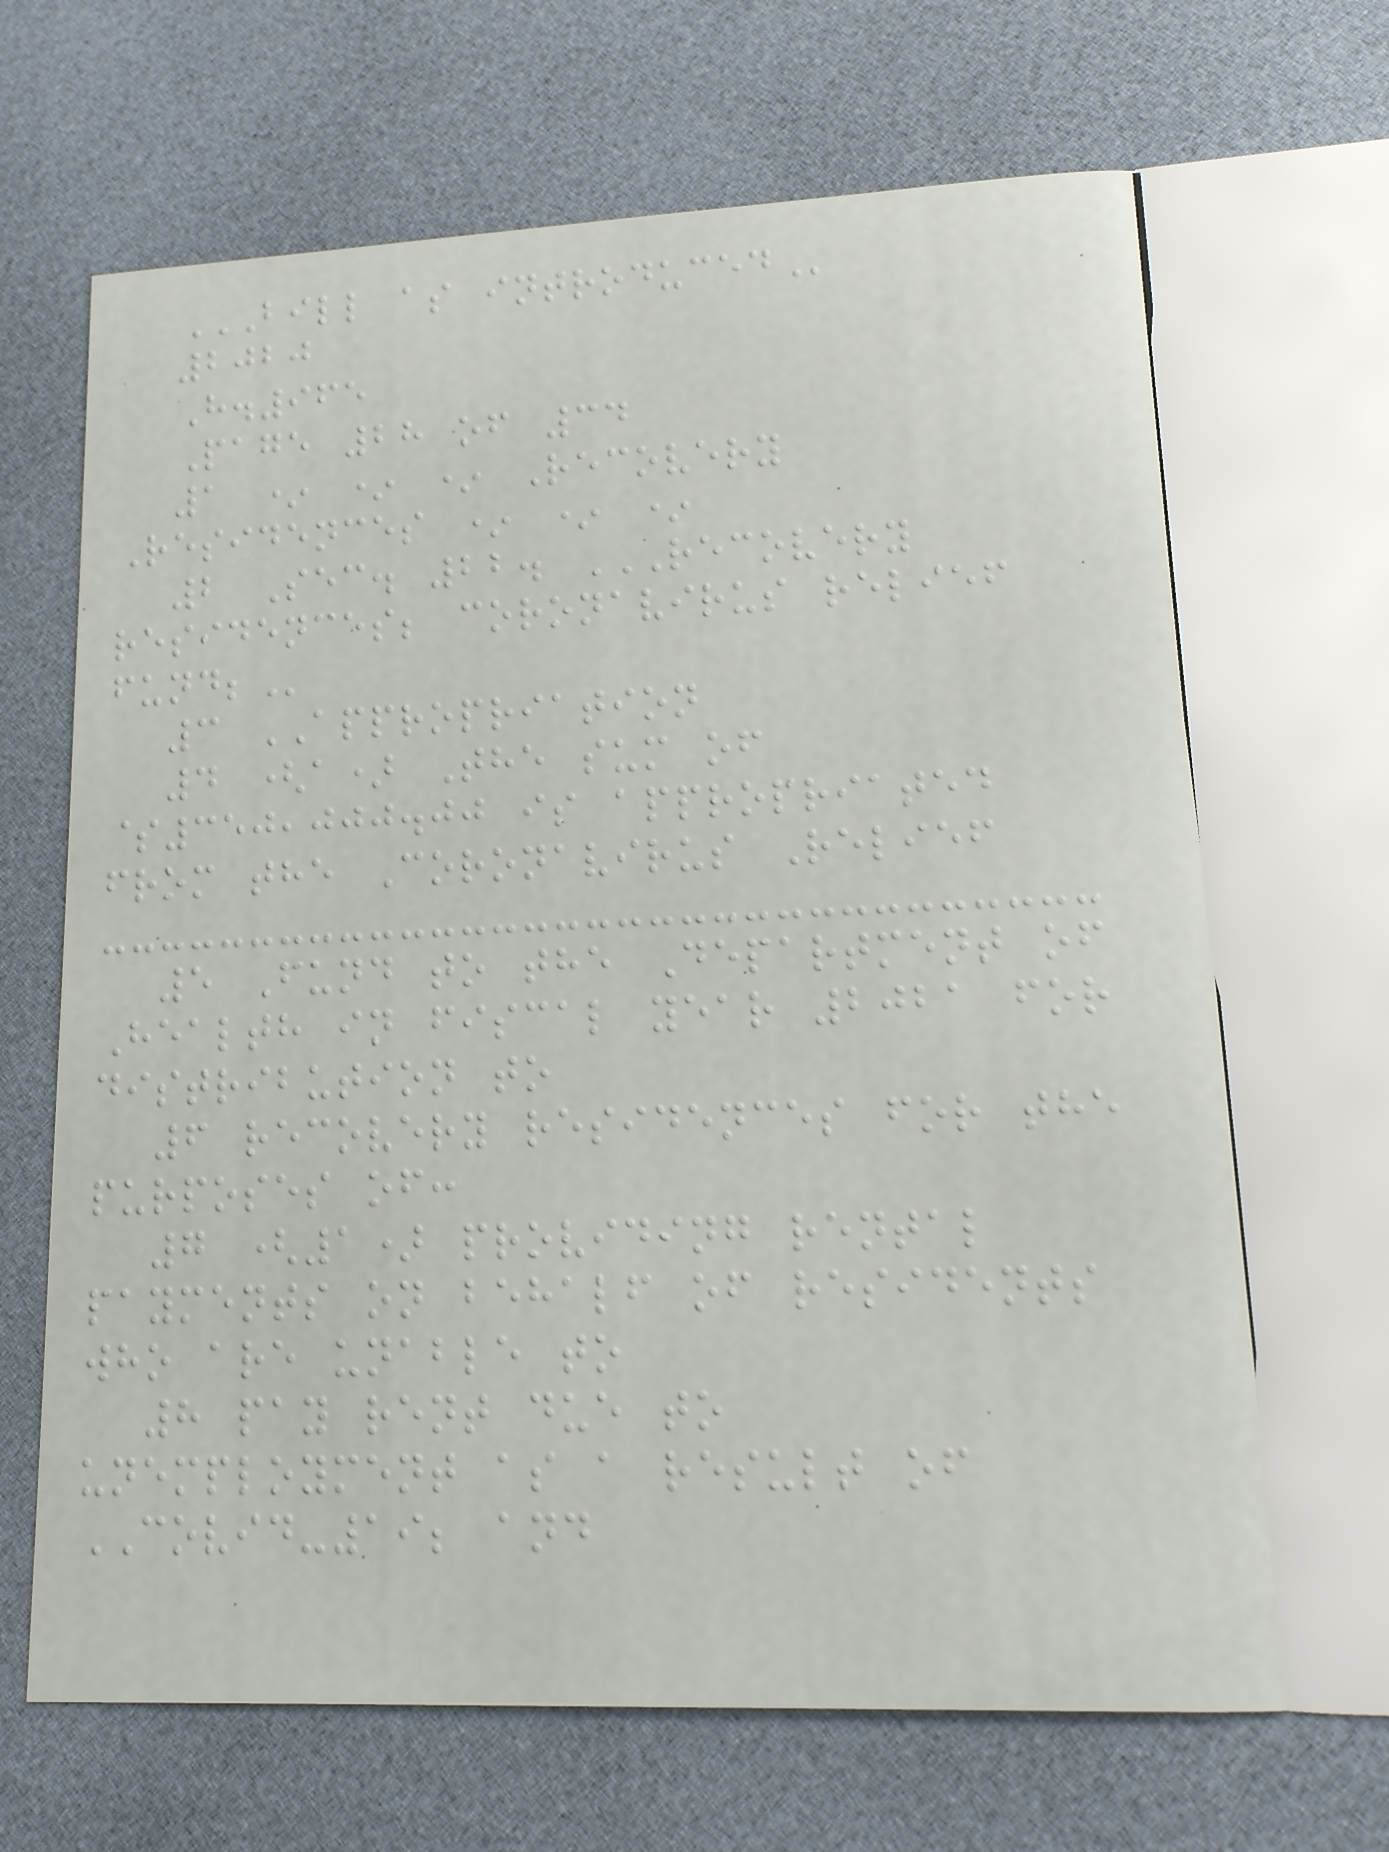BILL AS INTRODUCED
2020
H.965
Page 28 of 34
1 * * * Recovery
Residences * * *
2 Sec. 22. RECOVERY
RESIDENCES; CORONAVIRUS RELIEF
FUND;
3 APPROPRIATION
4 (a) The sum of
$350,000.00 is appropriated
from the Coronavirus Relief
5 Fund to the Department of
Health in fiscal year 2021 for
distribution to
6 recovery residences for the
purposes of:
7 (1) providing rental
payments on behalf of residents
who are unable to
8 pay rent due to
unemployment as a result of
COVID-19; and
